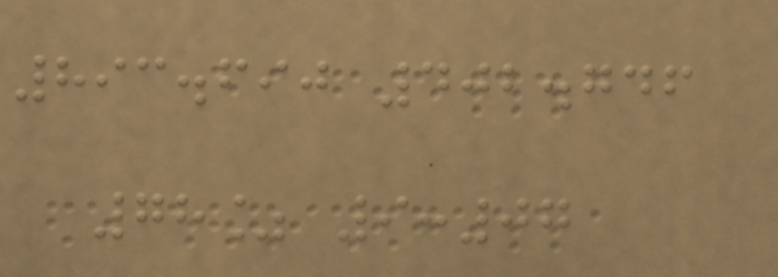893.690 402.746
78% 9:07
